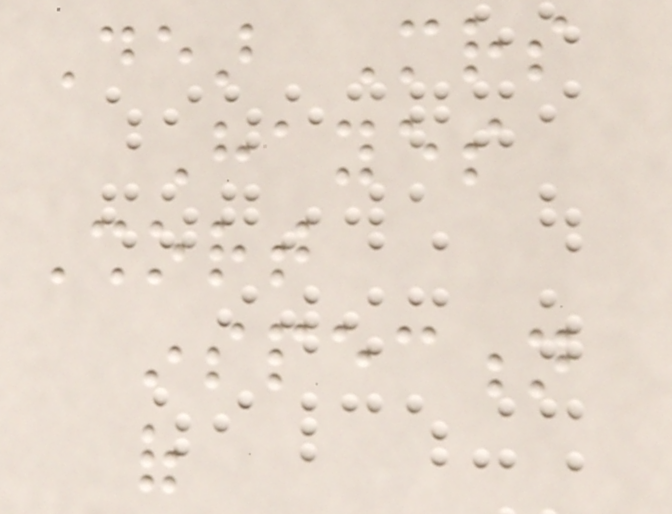Dear Mrs
Hayes
Short
inspection
of
